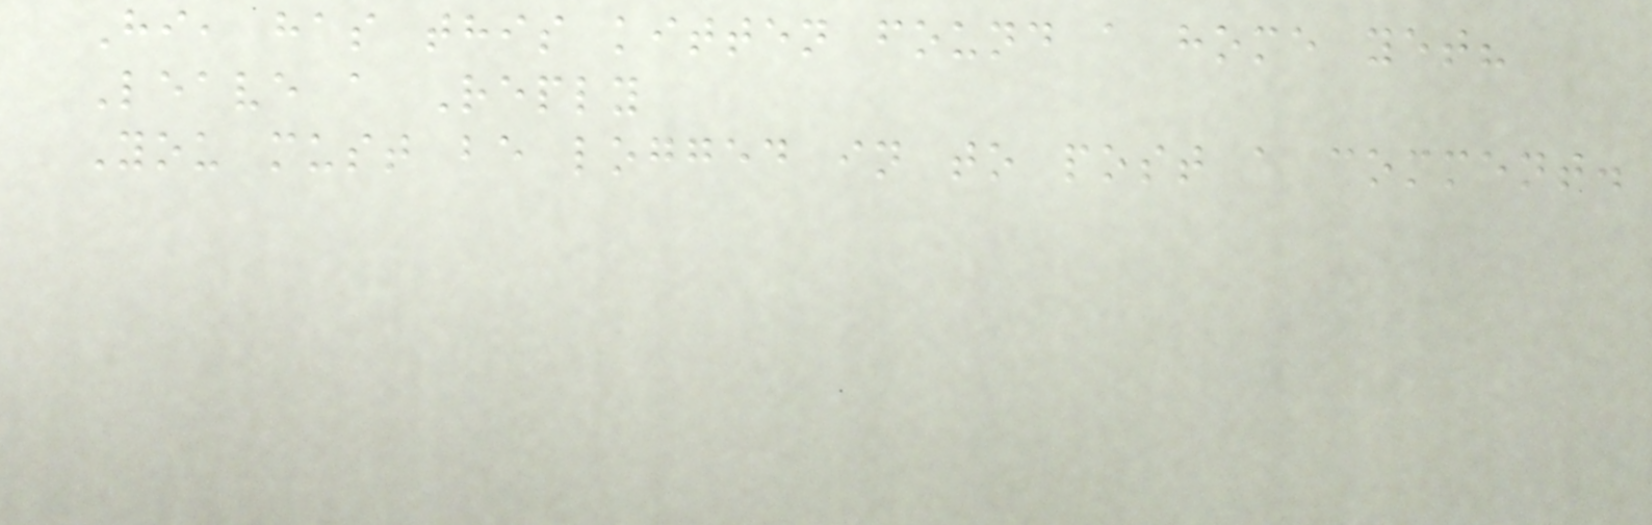Hi, has this kitten found a home yet?
Leave a Reply
You must be logged in to post a comment.
